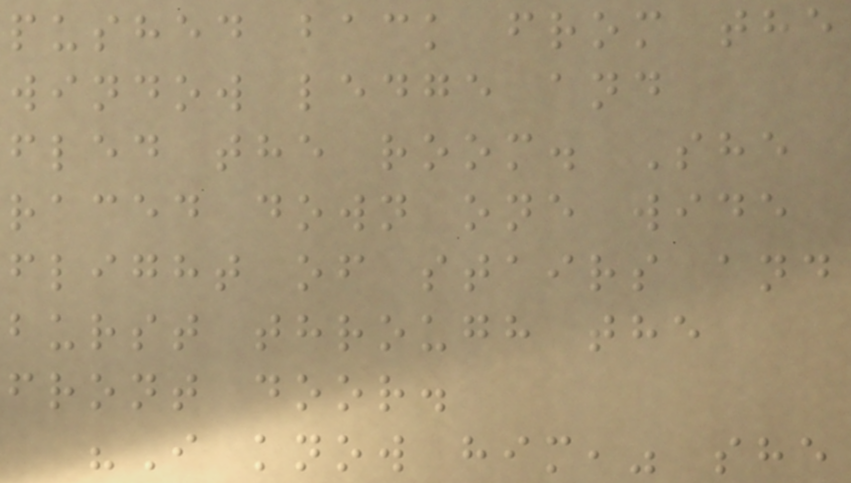pushed back from the
window ledge and
fled the room. She
raced down one wide
flight of stairs and
burst through the
front door.
"I know him," she
